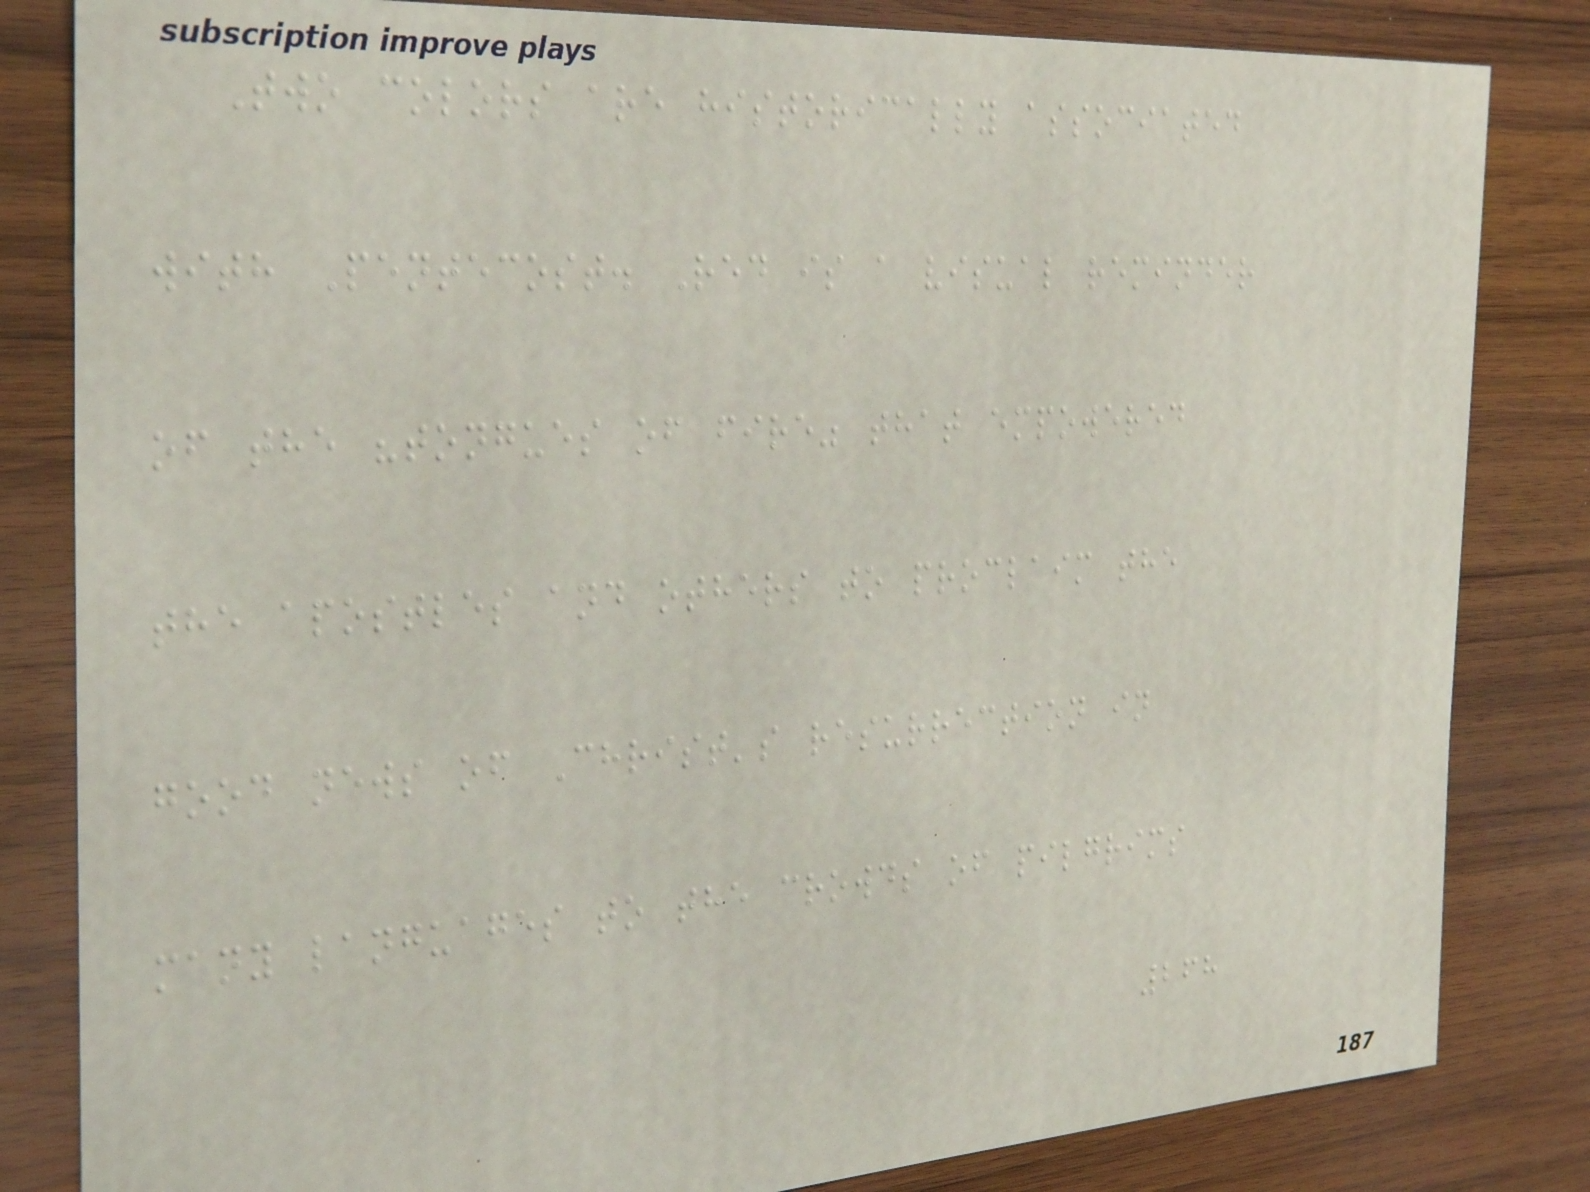Two colors are historically associated
with Pentecost. Red is a visual reminder
of the "tongues of fire" that empowered
the apostles and others to proclaim the
good news of Christ's resurrection in
many languages to the crowds of pilgrims
268
